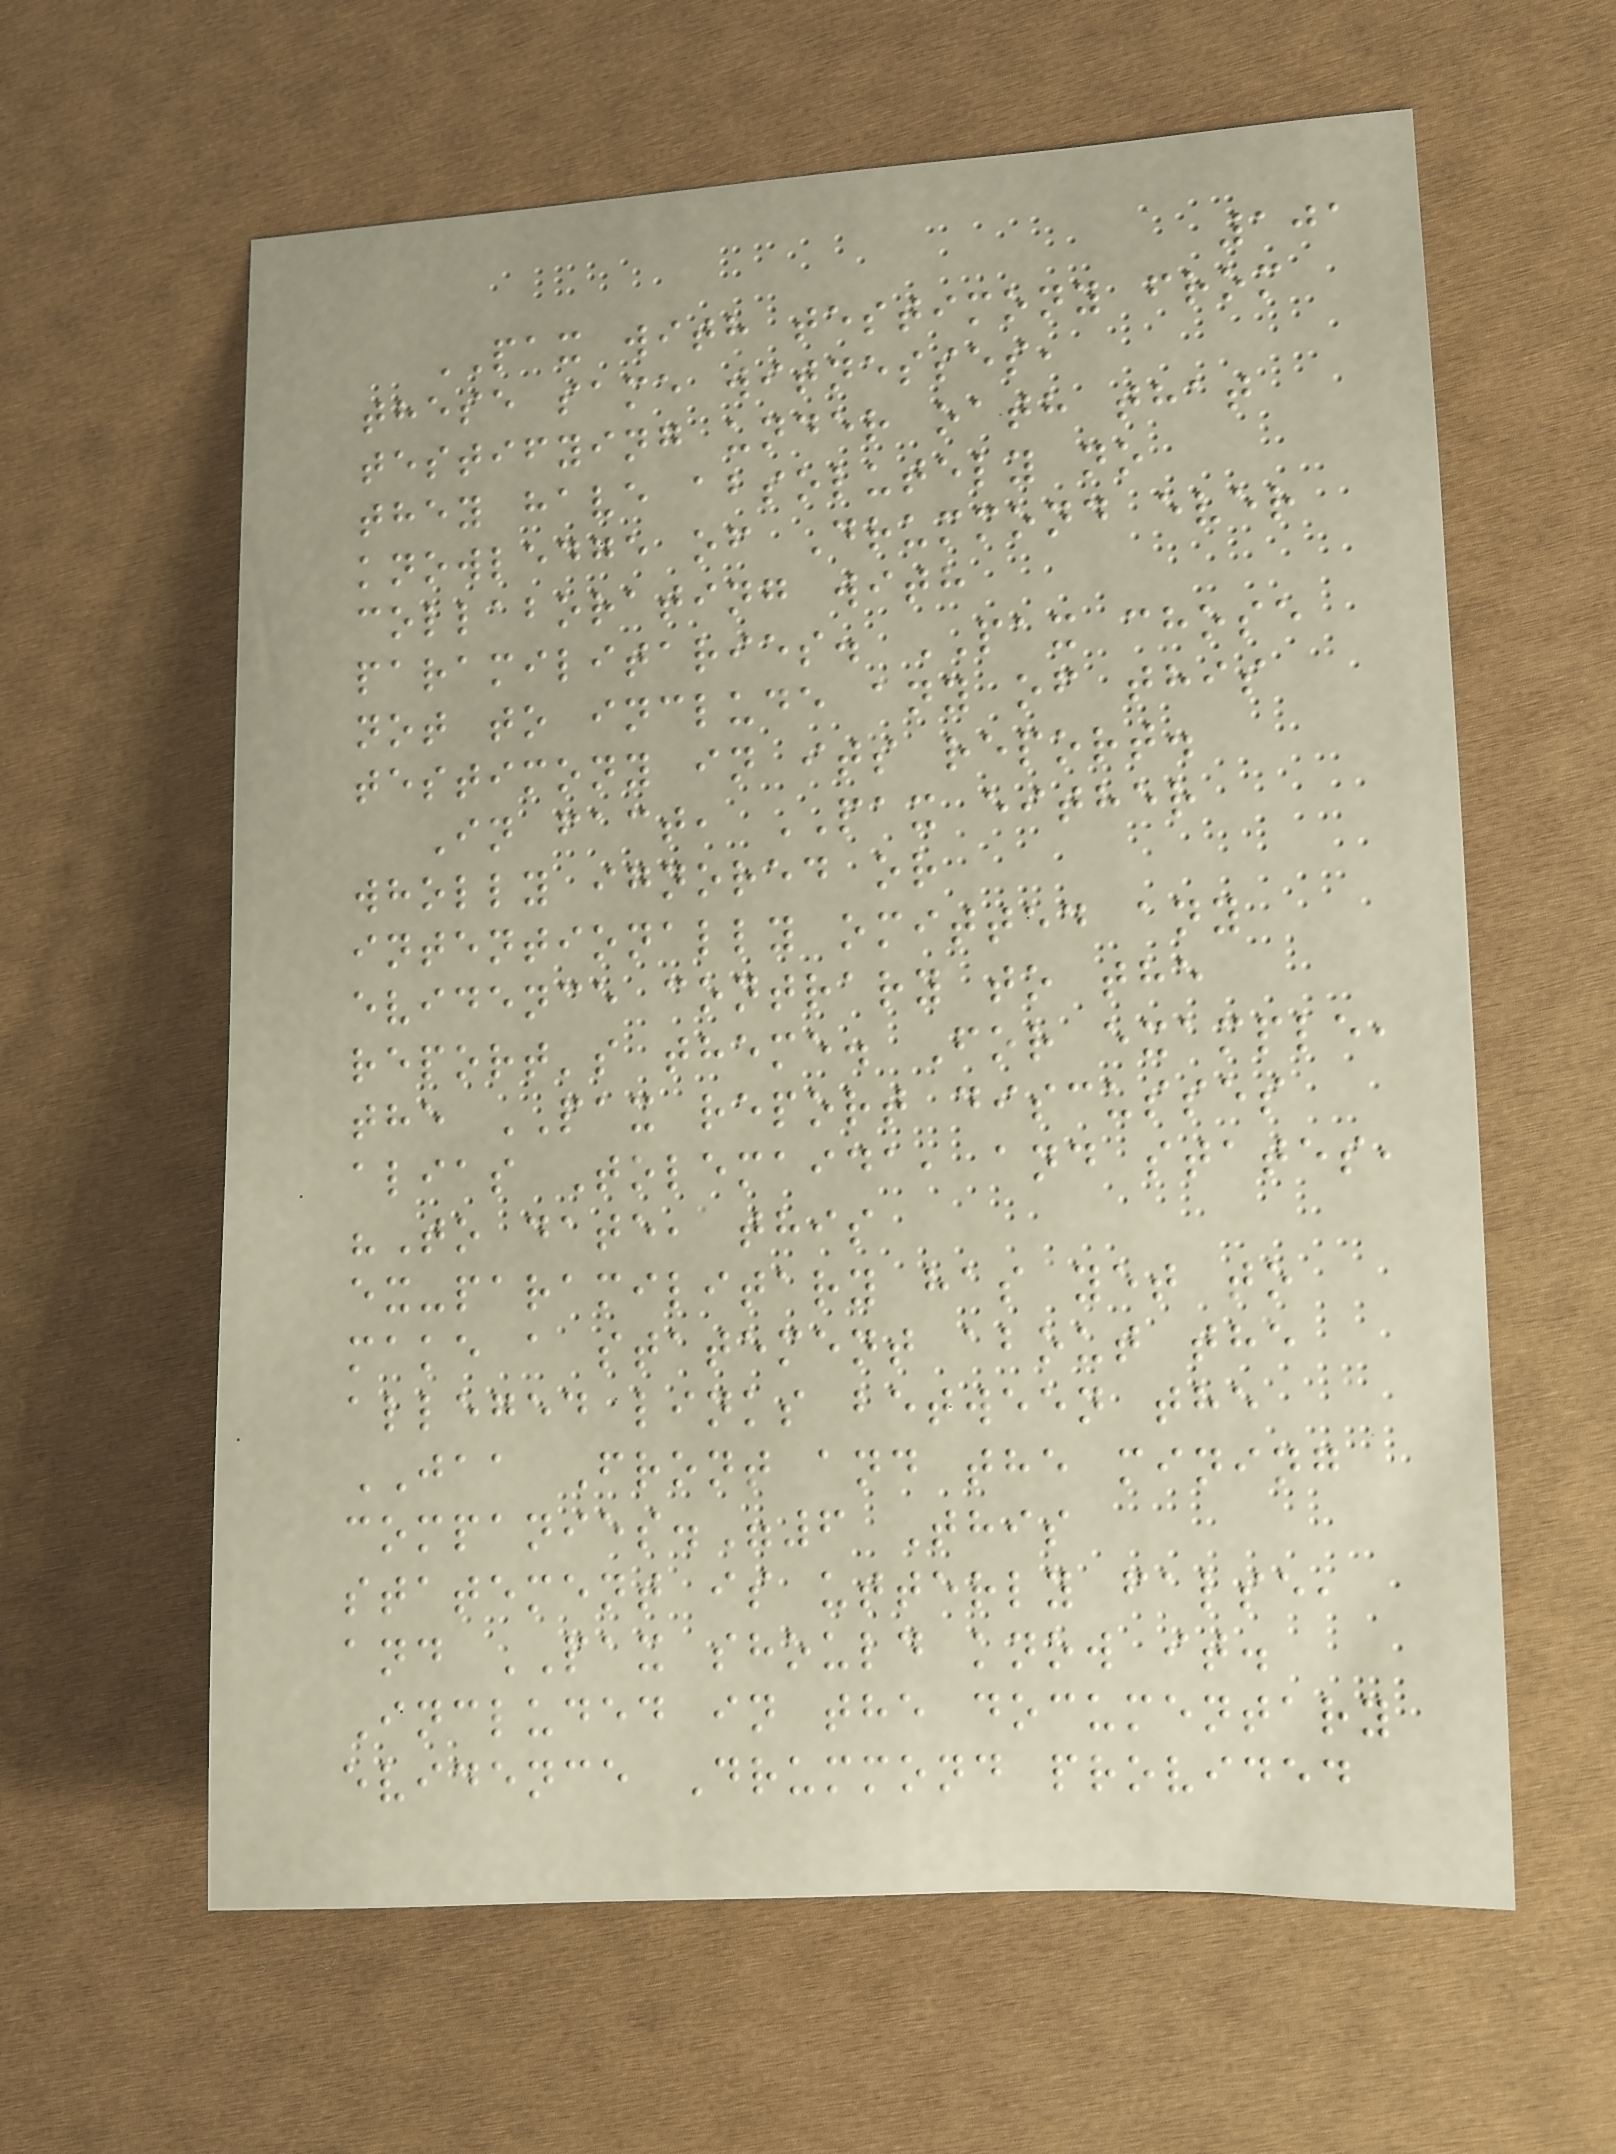101
PAX with testimony from
these same witnesses,
testifying under oath that
they have absolutely no
knowledge of Drummond ever
collaborating with
paramilitaries. PAX chose
not to include any of this
testimony in its report.
In fact, PAX either
wholly ignored or
intentionally omitted any
evidence contrary to the
report's theme. For example,
the PAX report discusses
alias Tolemaida, and states,
"To date, this
ex-paramilitary has yet to
make a statement about the
alleged links between the
JAA Front and the mining
companies."6 This
statement is utterly false,
and PAX should know it.
Included in the documentary
evidence Drummond provided
